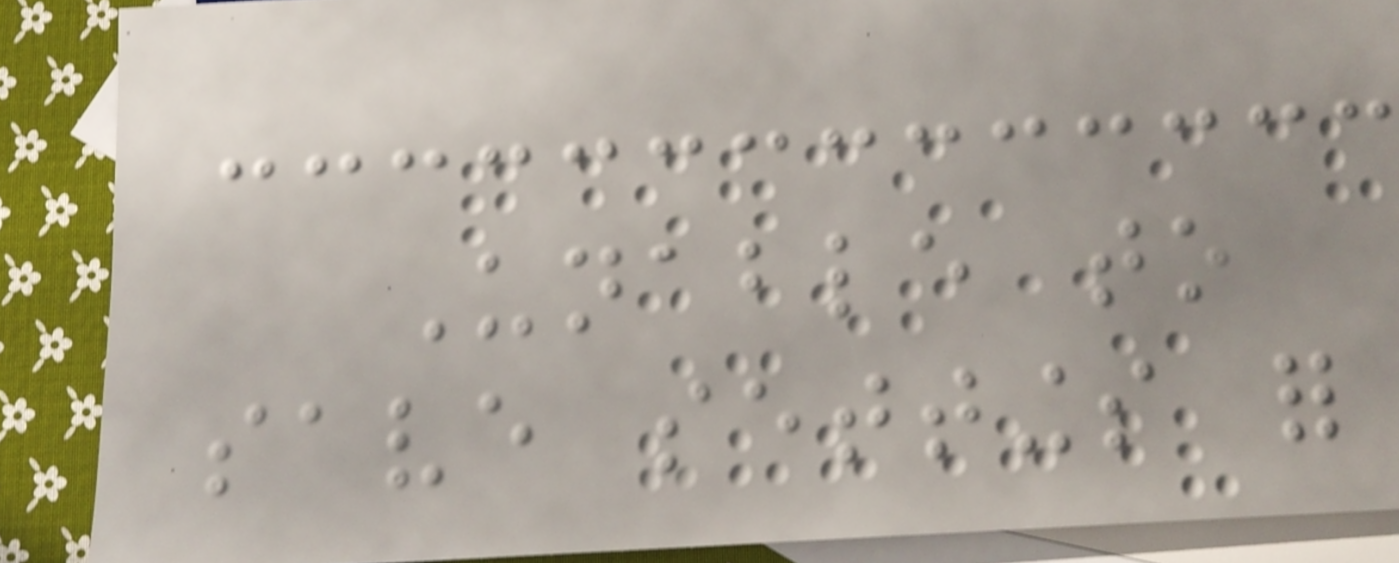Unable to
save settings for
